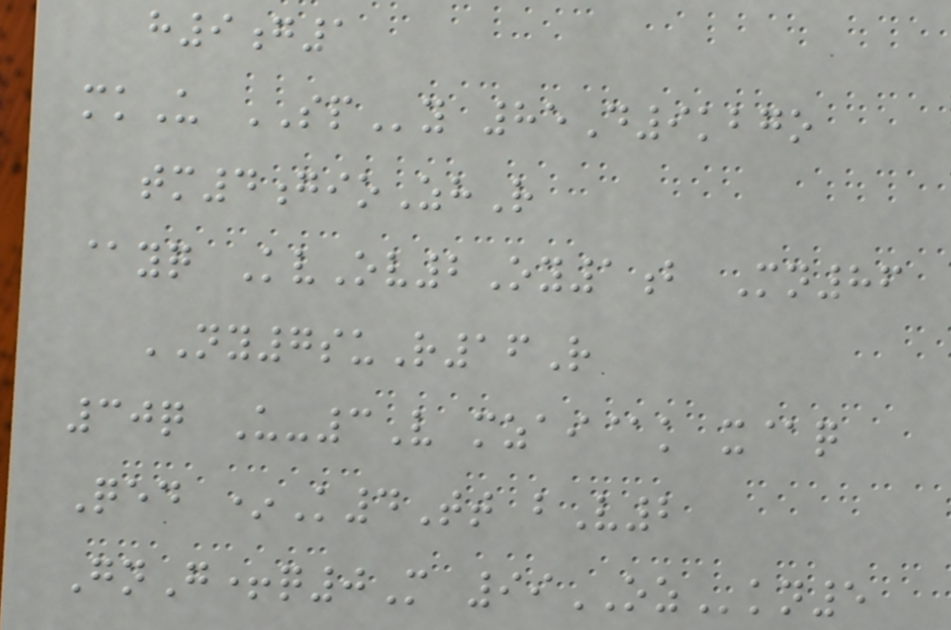h9g1
mkU SPy 85D9kbgo
tm4gioZhR
@yq KvOv2Oy1b Mn86
NY7suR16R
30q U-3V mzai@k x@q
Qed *K4Tt bV2
GnG+q0M 99OZkn5
